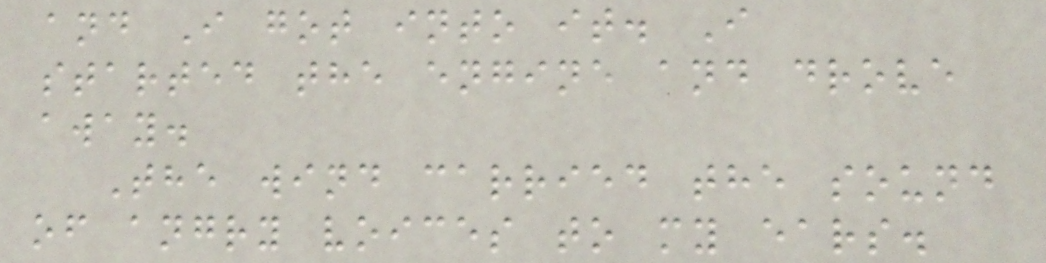and I got into it. I
started the engine and drove
away.
The wind carried the sound
of angry voices to my ears.
